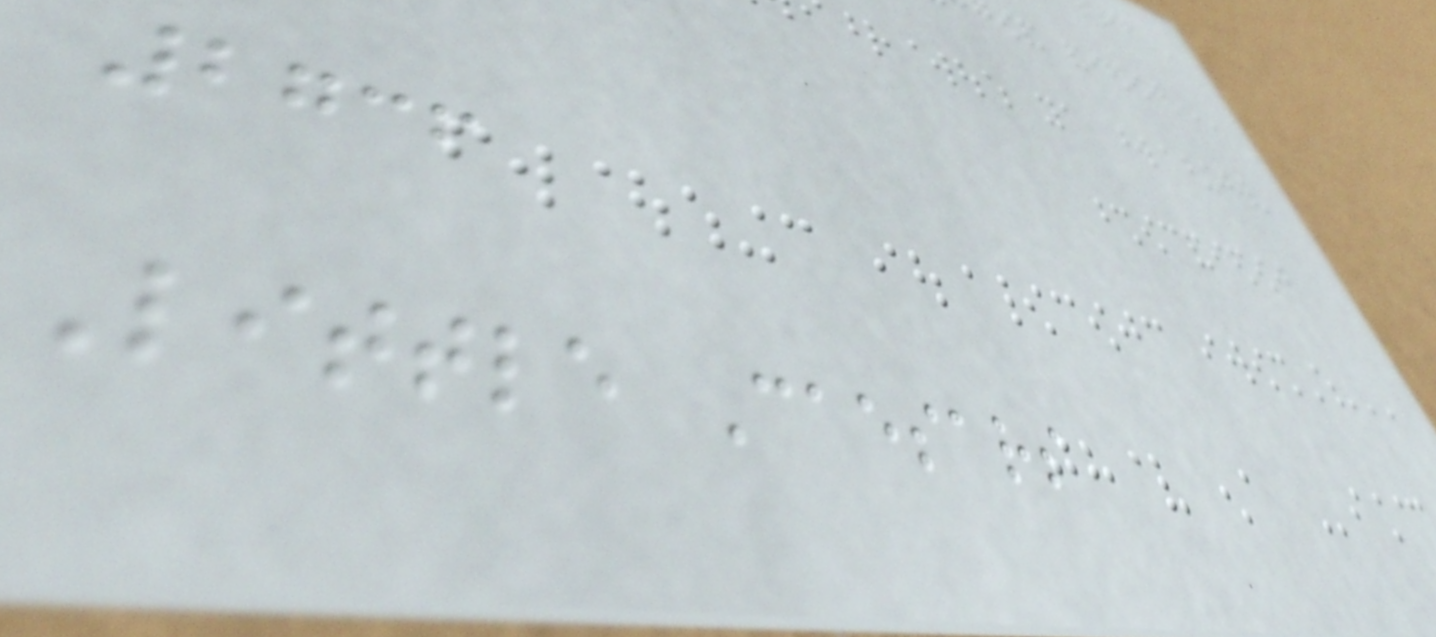2736
Little Caesars
